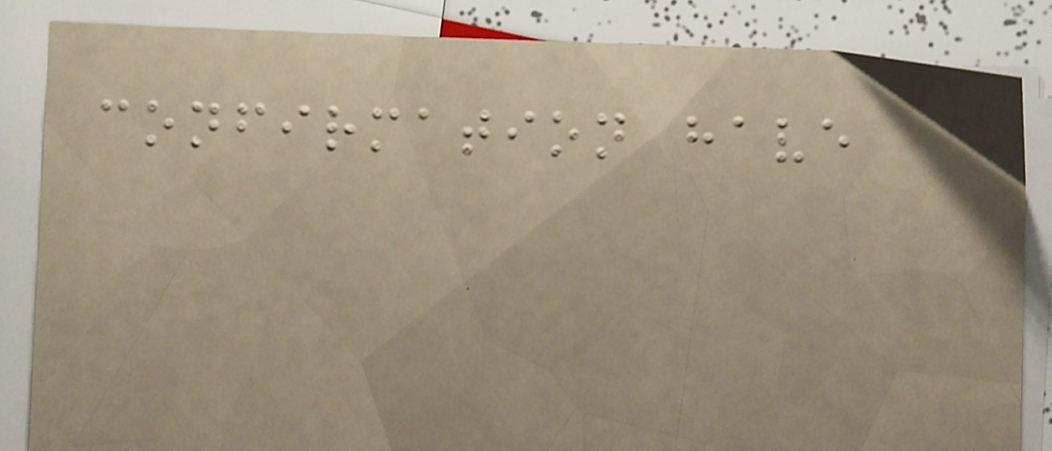confirmation have
